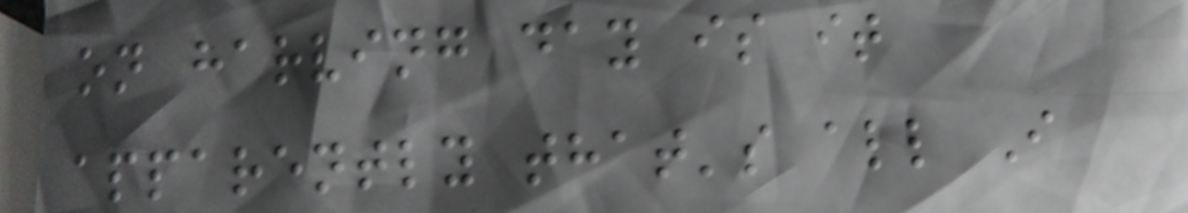on harving day is it
apparently that's all I
